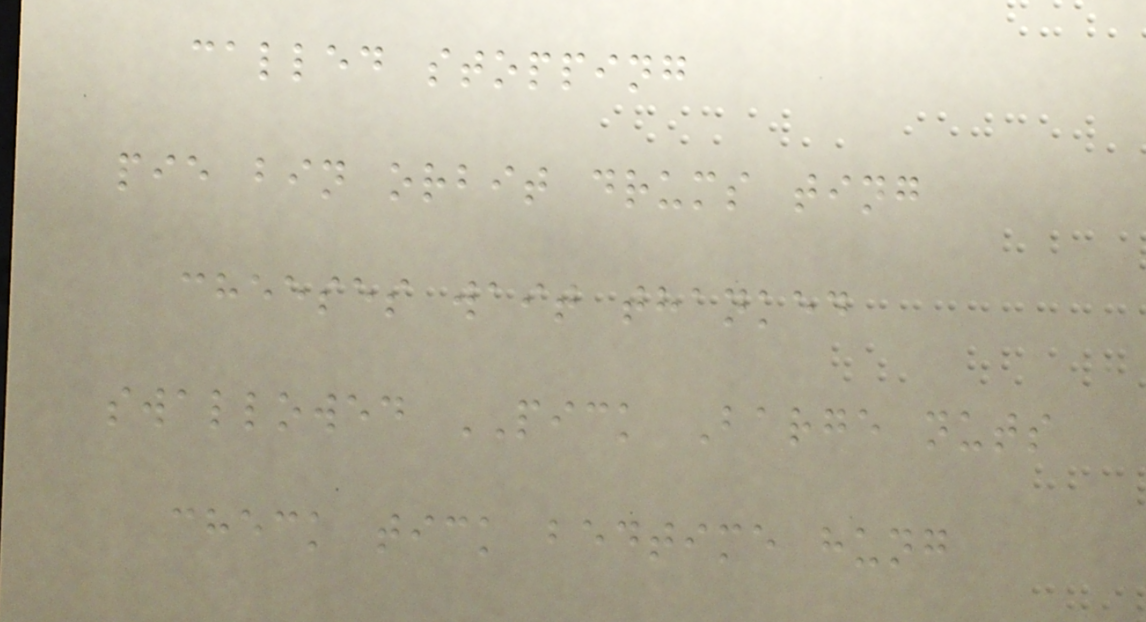called stopping
pie bin orbit drums ting
cheeses wait thanked
swallowed PICK Barge nuts
check tick bedtime hung
